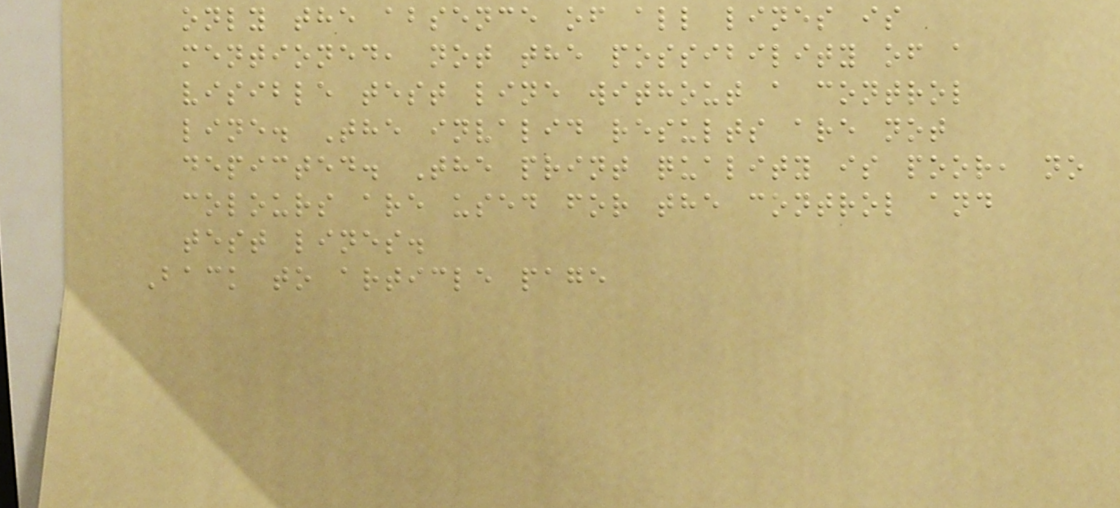only the absence of all lines is
mentioned, not the possibility of a
visible test line without a control
line. The invalid results are not
depicted. The print quality is poor, no
colours are used for the control and
test lines.
Back to article page
